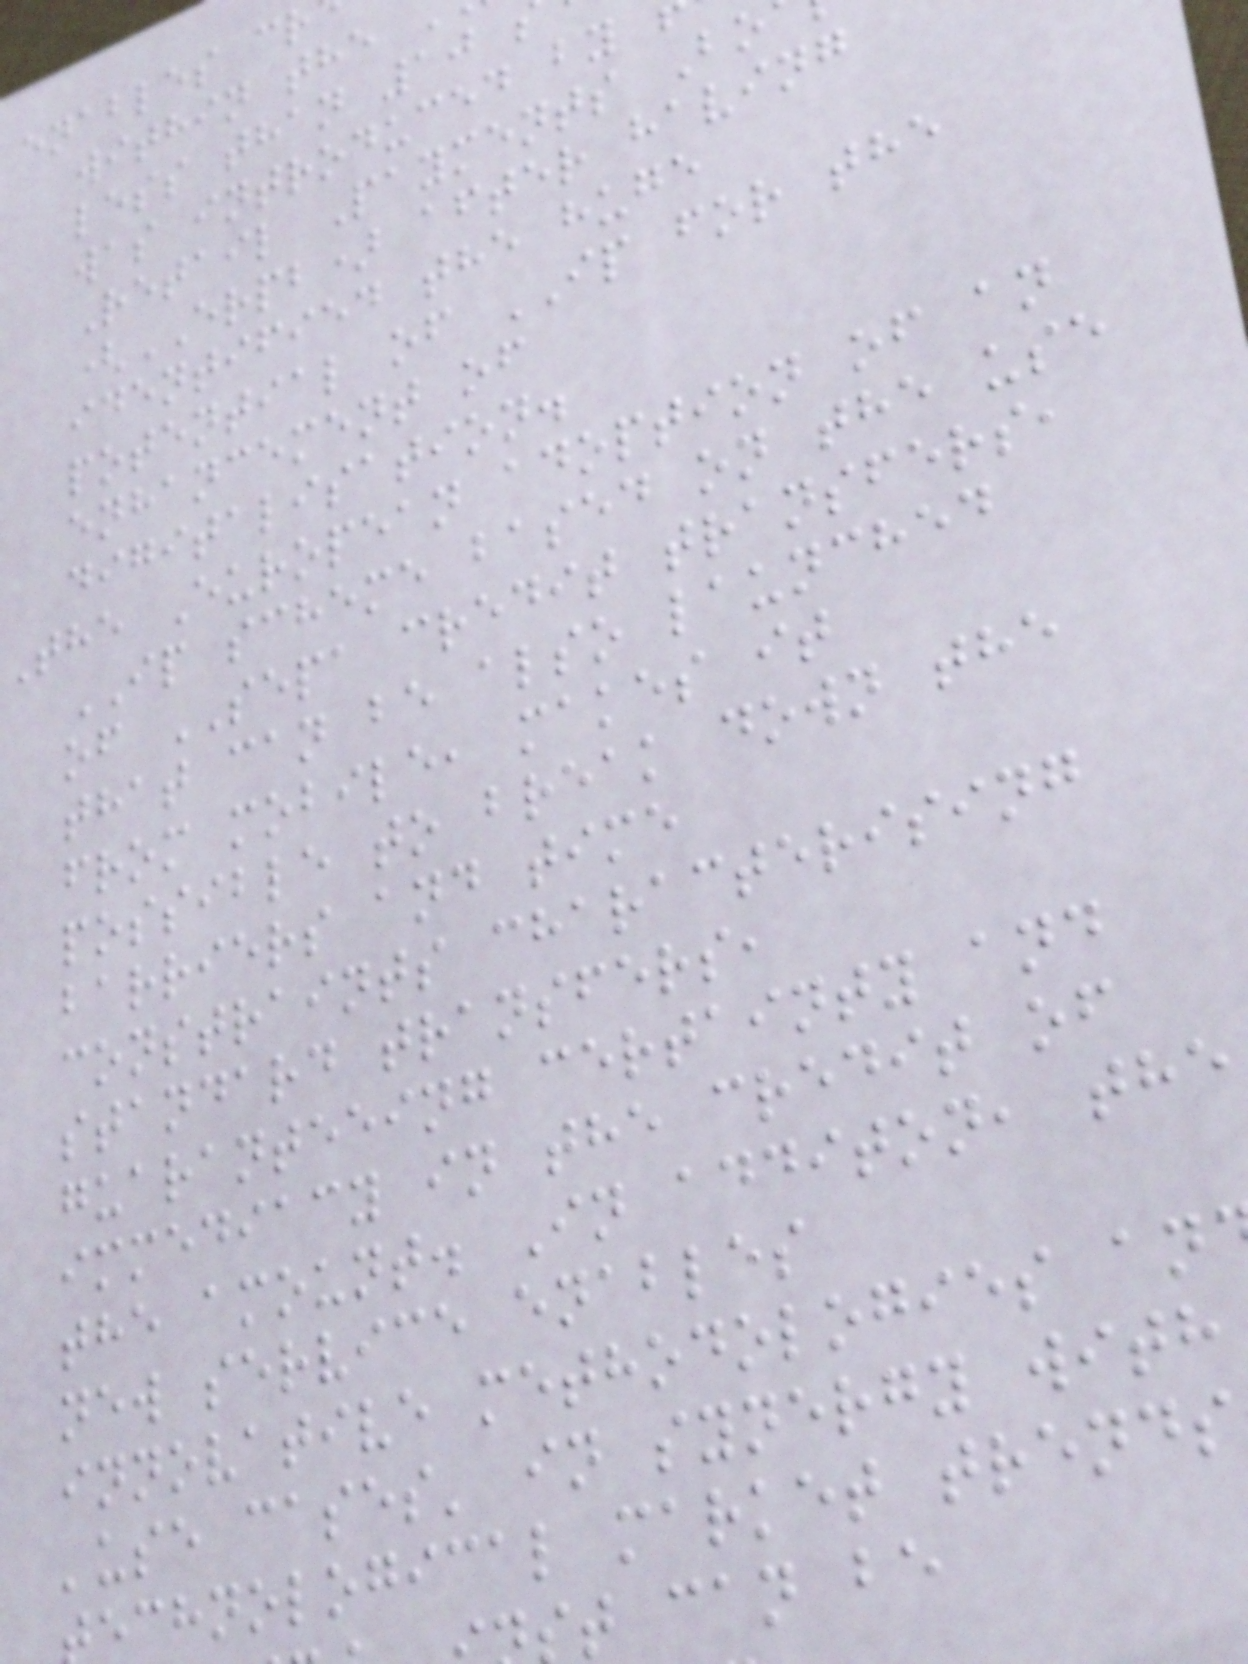enables cr
within the
less than 10
was introduced by
Retail Payments Bo
(ERPB) after having
identified the huge
potential of IP for the
enhancement of
digitalisation.
The European adoption of an
IP scheme based on the use
of SEPA credit transfers,
that can be also launched
from mobile, makes it
possible to break down the
barriers and time
constraints characterising
standard transfers,
guaranteeing certainty and
immediacy in the credit of
the amount. In additon, the
new service enables
innovative methodologies an
'use cases' in synergy with
echnological market trends
t can be
